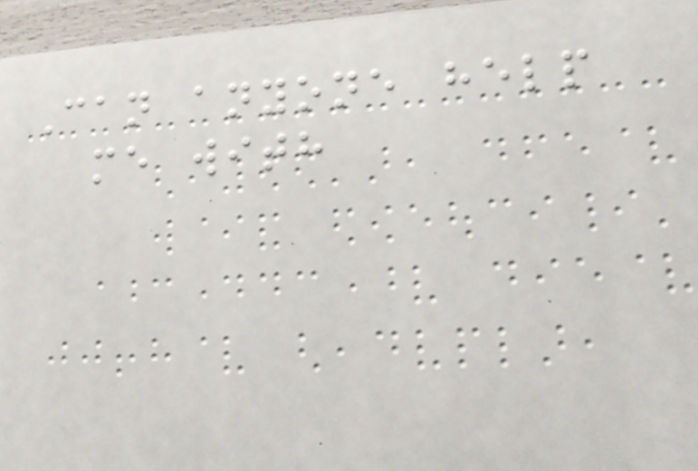Can anyone help
me with
